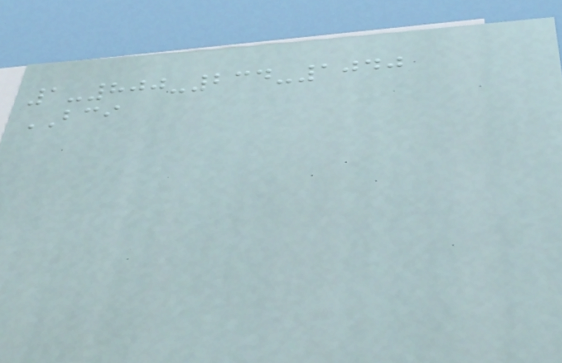1-800-234-1040
BCI
